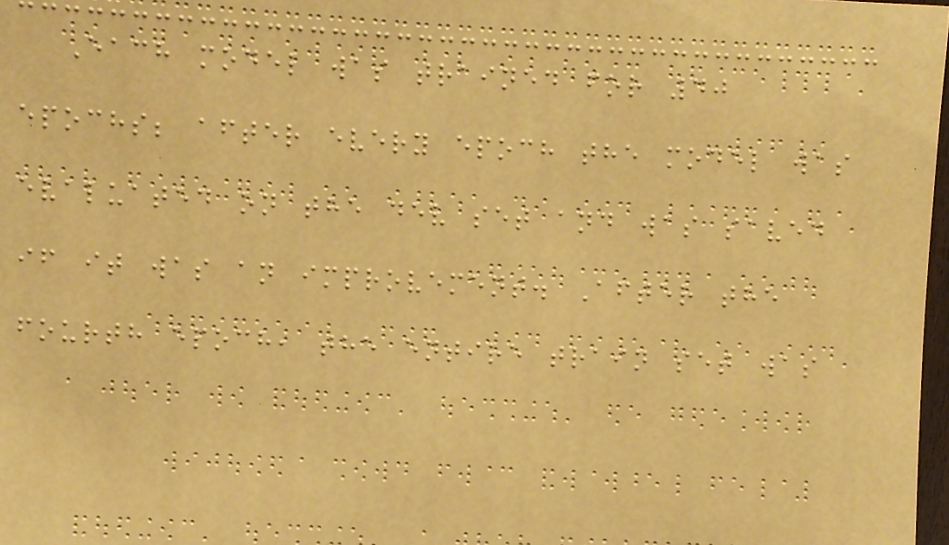Each model was trained for 40
epochs; after every epoch the model was
evaluated on the dev set and was saved
if it was an improvement. After the
fourth epoch, the entire train set was
